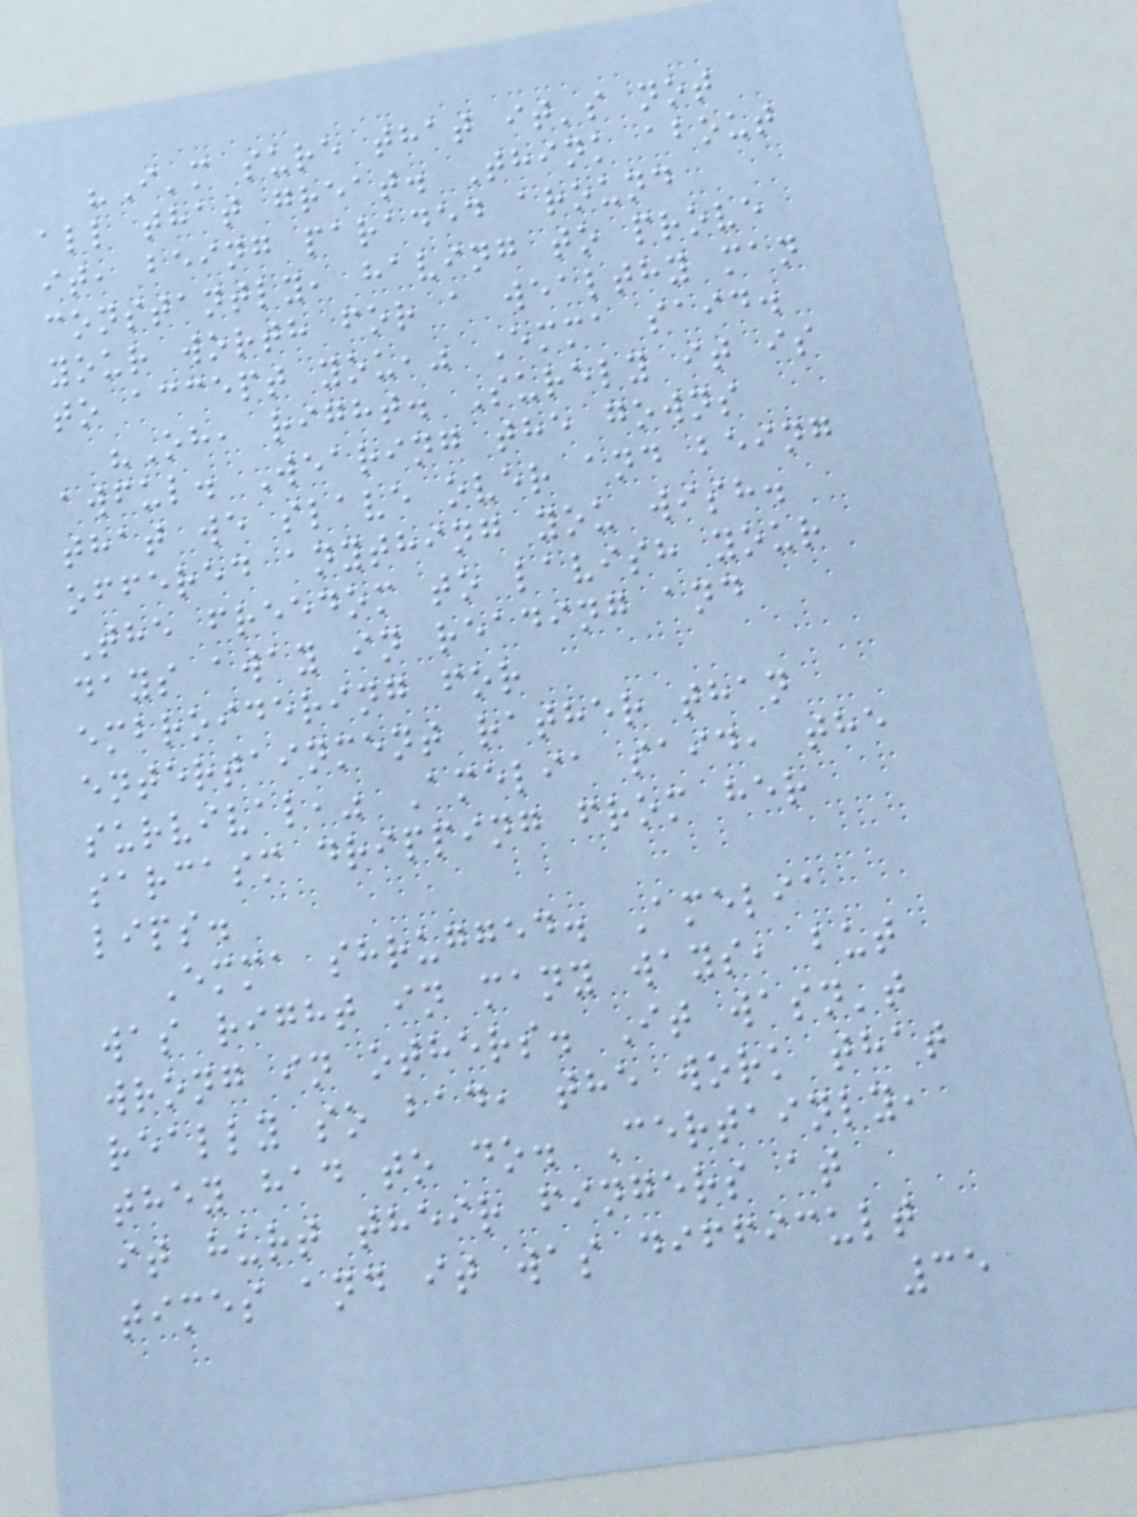"I'm sure that it's not
all that great. Think about
it, being paraded around
constantly, having to prove
your worth for a wealthy man
to accept you," Emma said.
"Oh, right. Surely it is
awful. Wearing the gowns
that we slave over and being
offered anything you wish.
The freedom to lavish your
days away in reading and
embroidering for
entertainment rather than
survival," Amelia said, the
sarcasm dripping from her
lips.
Emma shrugged. Amelia
was right in many ways, but
wrong in others. It wasn't
really so bad, the work that
they had to do. Certainly,
it hurt their fingers at
times and it was difficult
35
